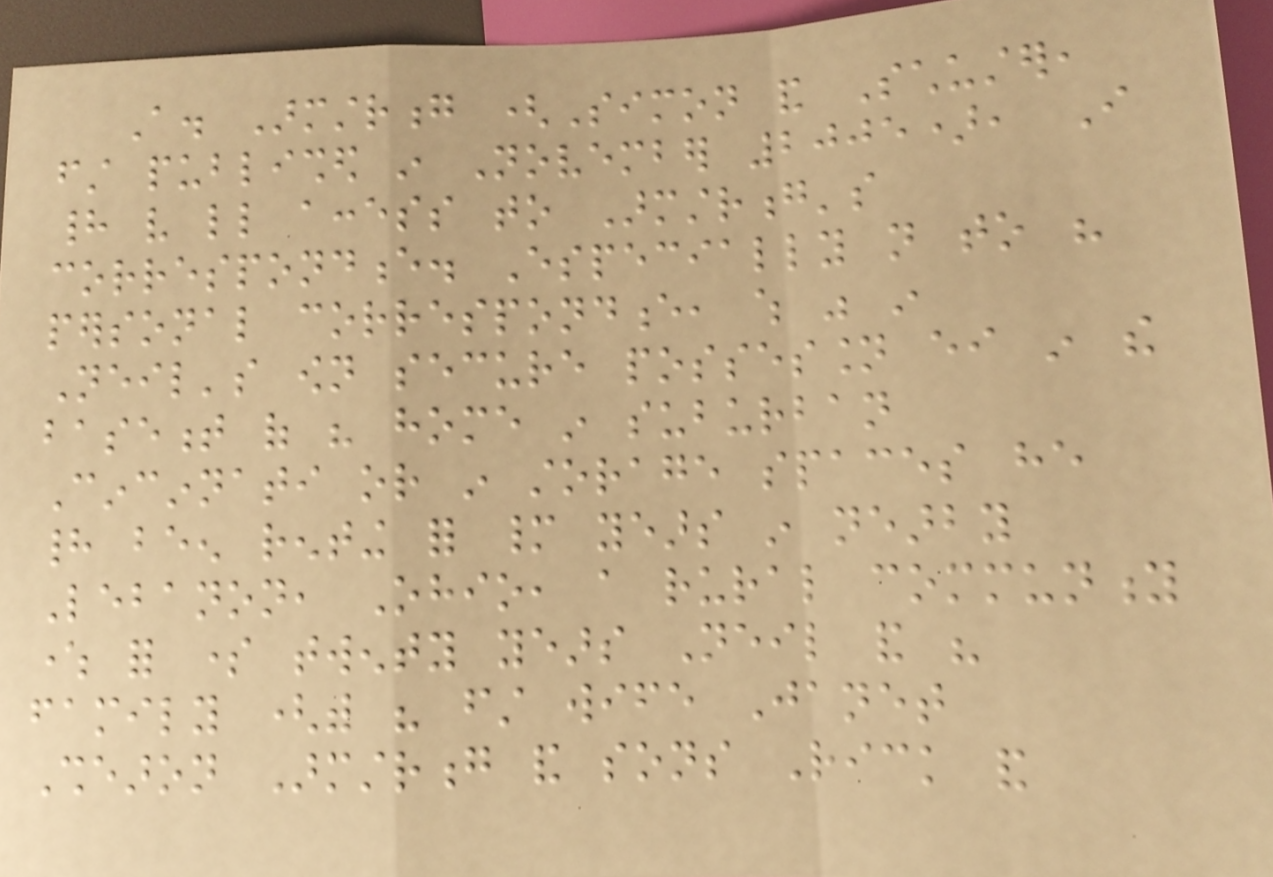A. Armstrong (Simon and Schuster,
first published in November 2005), I
had very little access to Armstrong's
correspondence. Especially not to his
personal correspondence, which was in
Neil's own secure possession either in the
basement of his home in suburban
Cincinnati or in storage spaces he
had been renting for many years in nearby
Lebanon, Ohio, a rural community
where for some twenty years Neil and his
family (with his first wife Janet
Shearon Armstrong and sons Rick and
